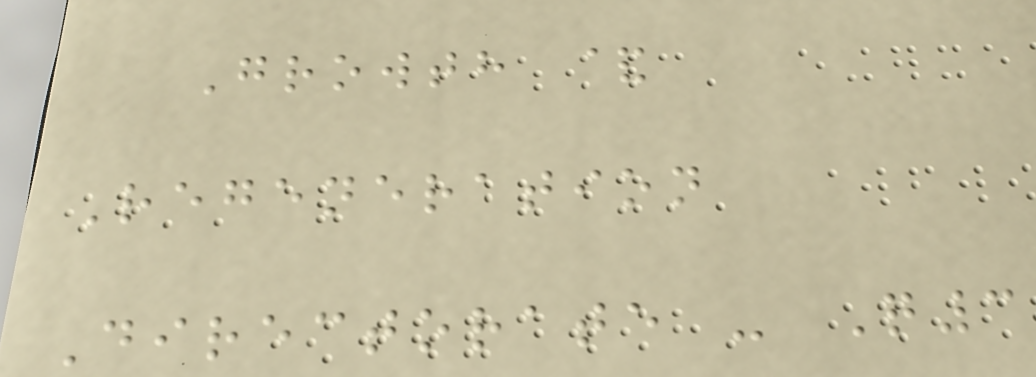Growth &
Regeneration
Directorate - Q3
